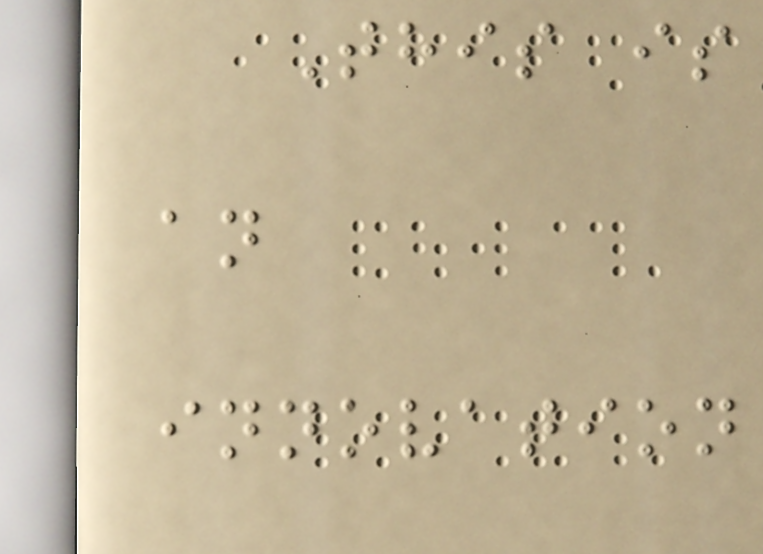This is
an
innovation
